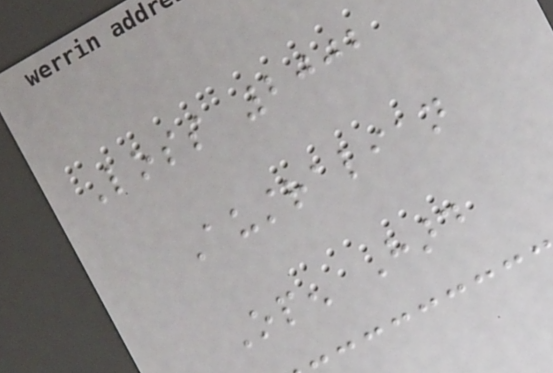Loss 2002
Australian
Open Hard
